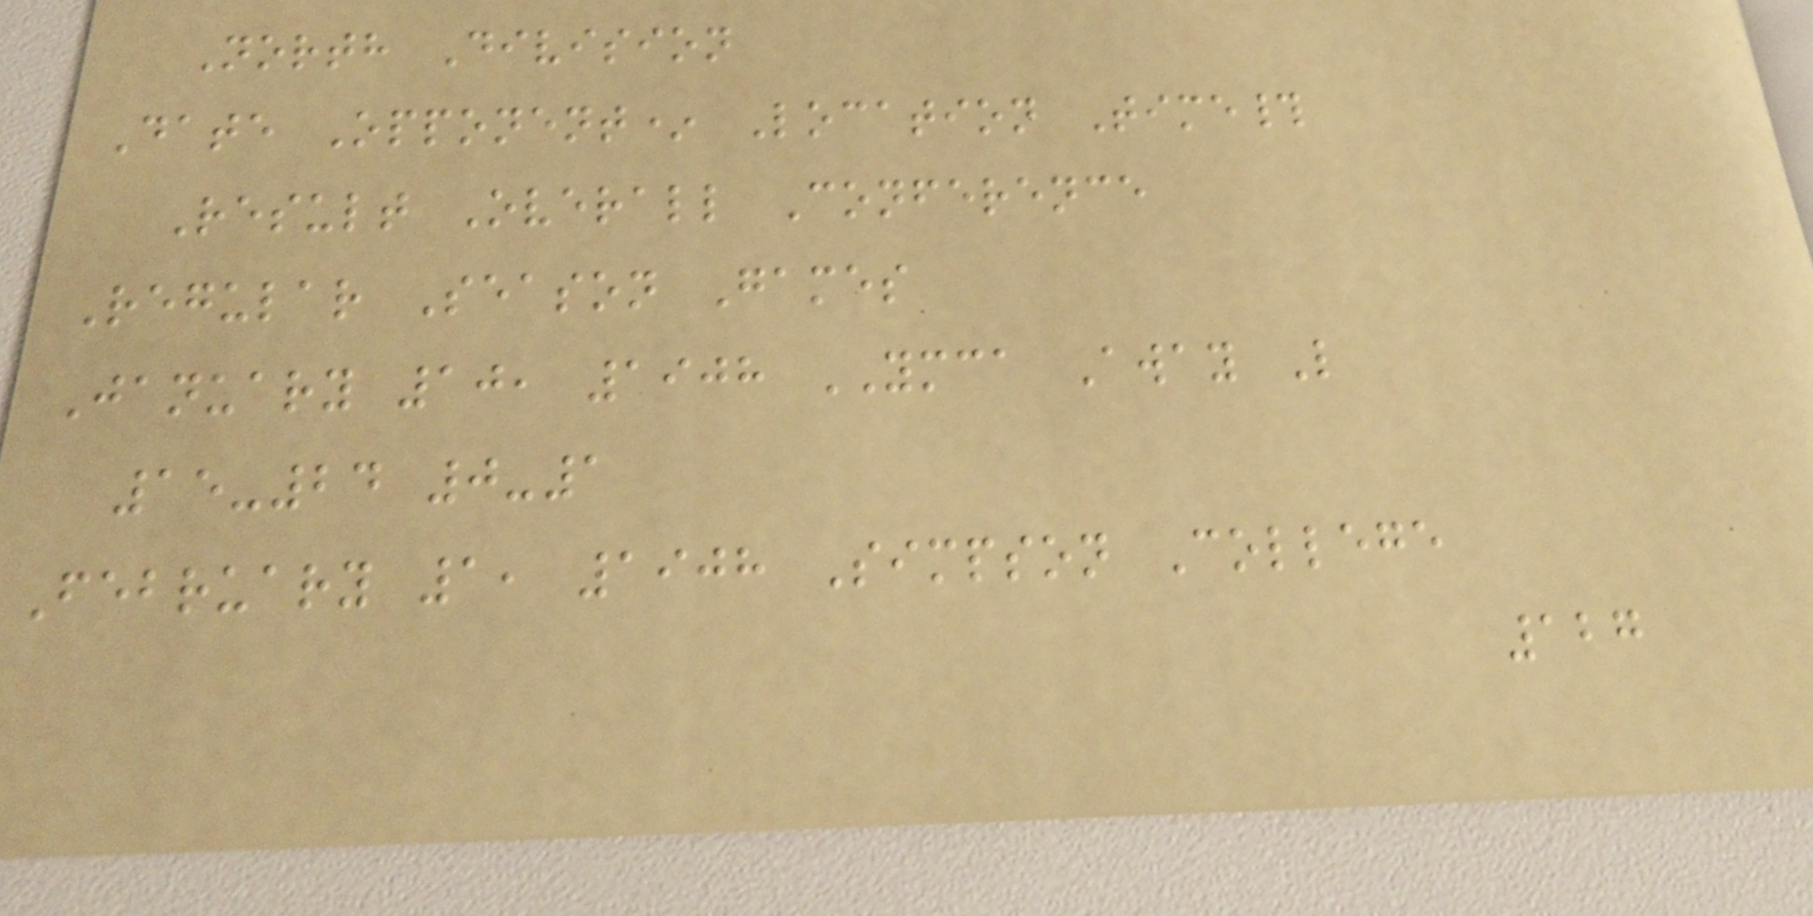North Division
Date Opponent* Location Time#
Result Overall Conference
Regular Season Games
January 10, 1908 YMCA Away L
15-24 0-1
February 1, 1908 Simpson College
127
